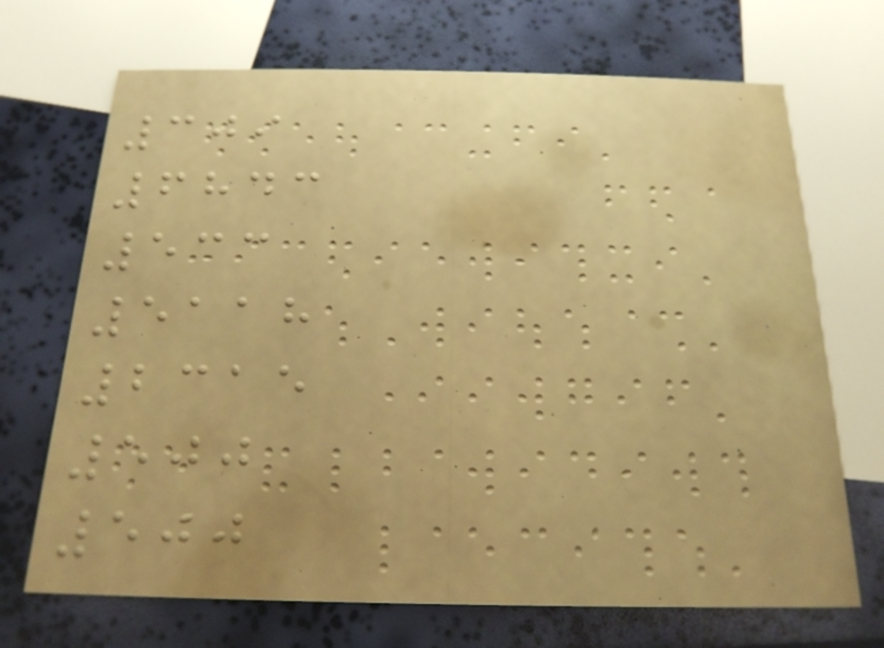309
6843
533
5118
2315
500
500
